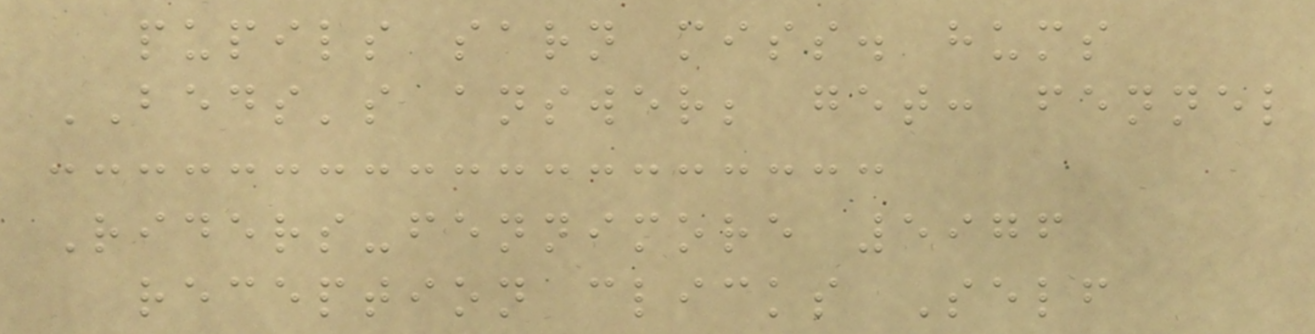pupils sarn miss. hums
BEDS's answer; get: fennel
Riders-fennimore 5976
reception clicks Self
